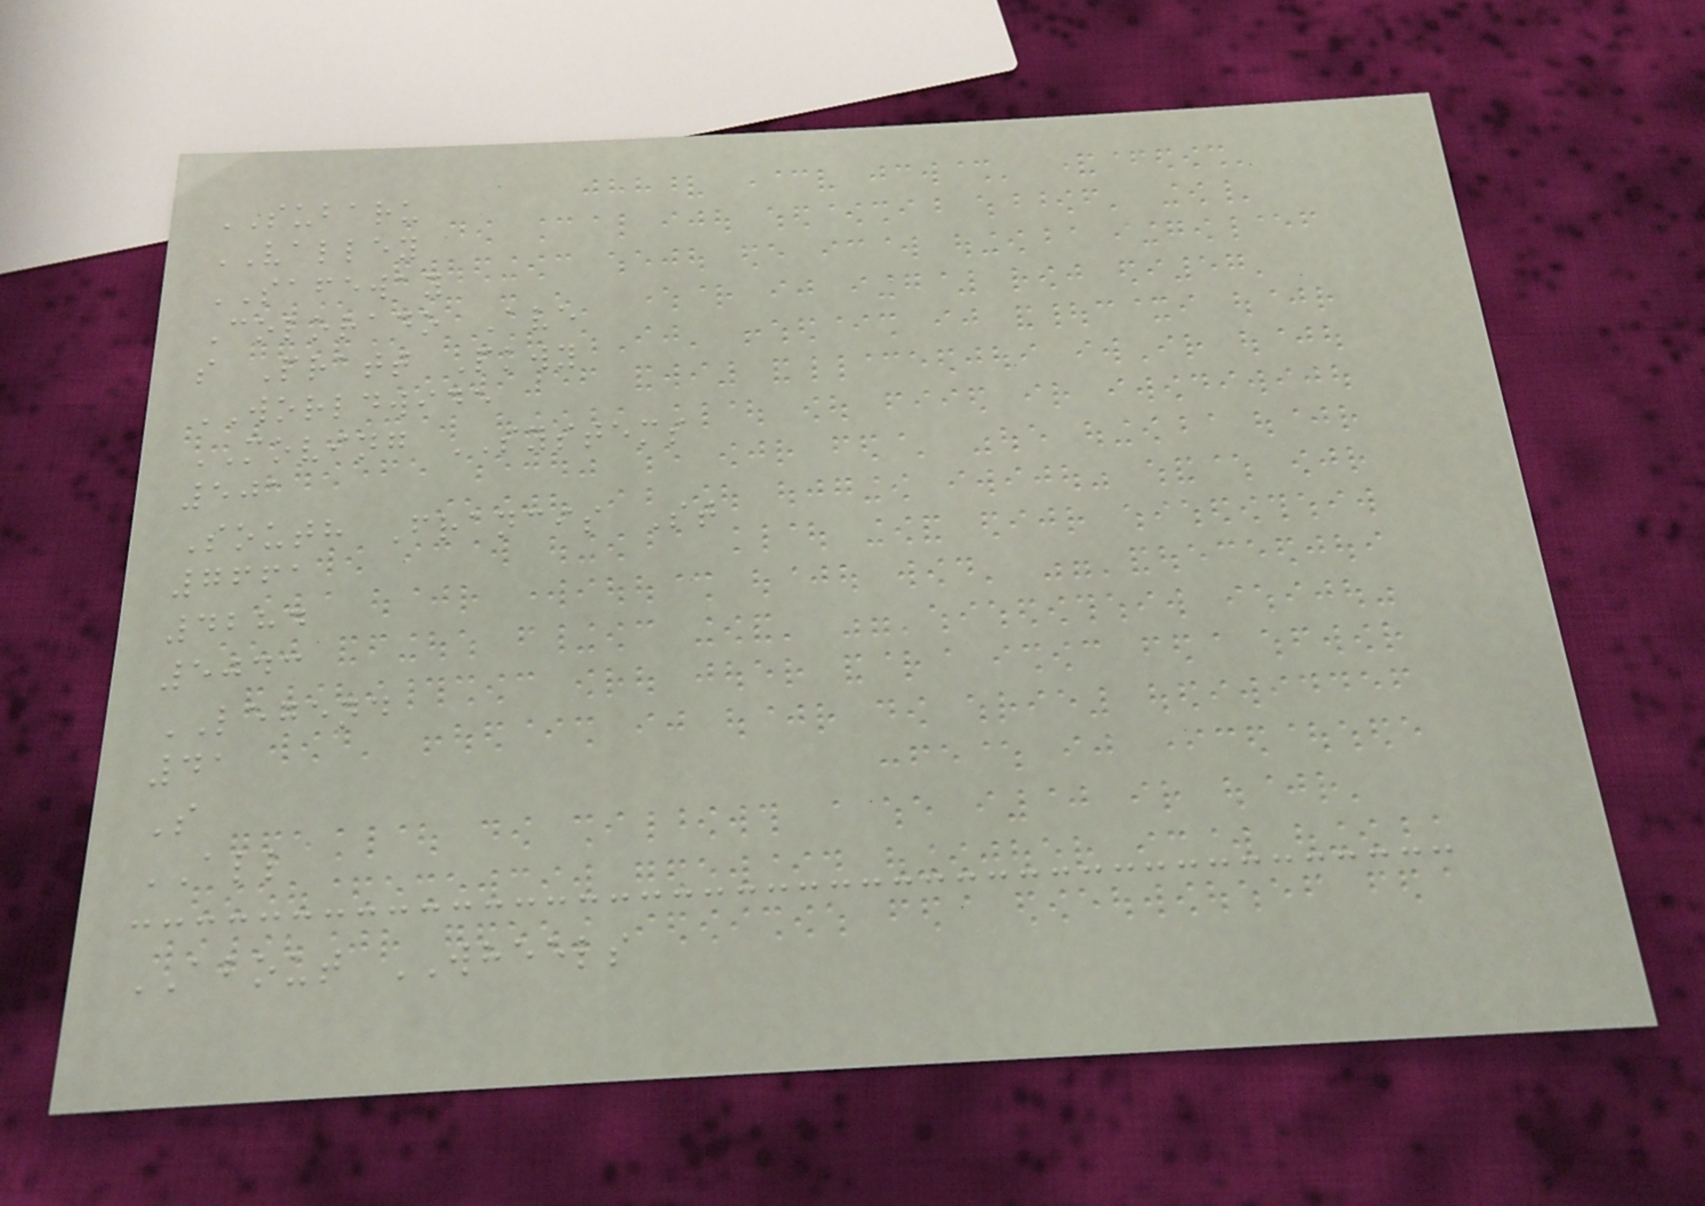SUBARU
VALLEY
SAFEWAY
Colorado Ave
s Pratt Pkwy
WORLDWIDE
MOVING SYSTEMS
501
South Francis St
7661
4284
5043
LEGEND
41
S
ALL
ABOUT WHEELS
